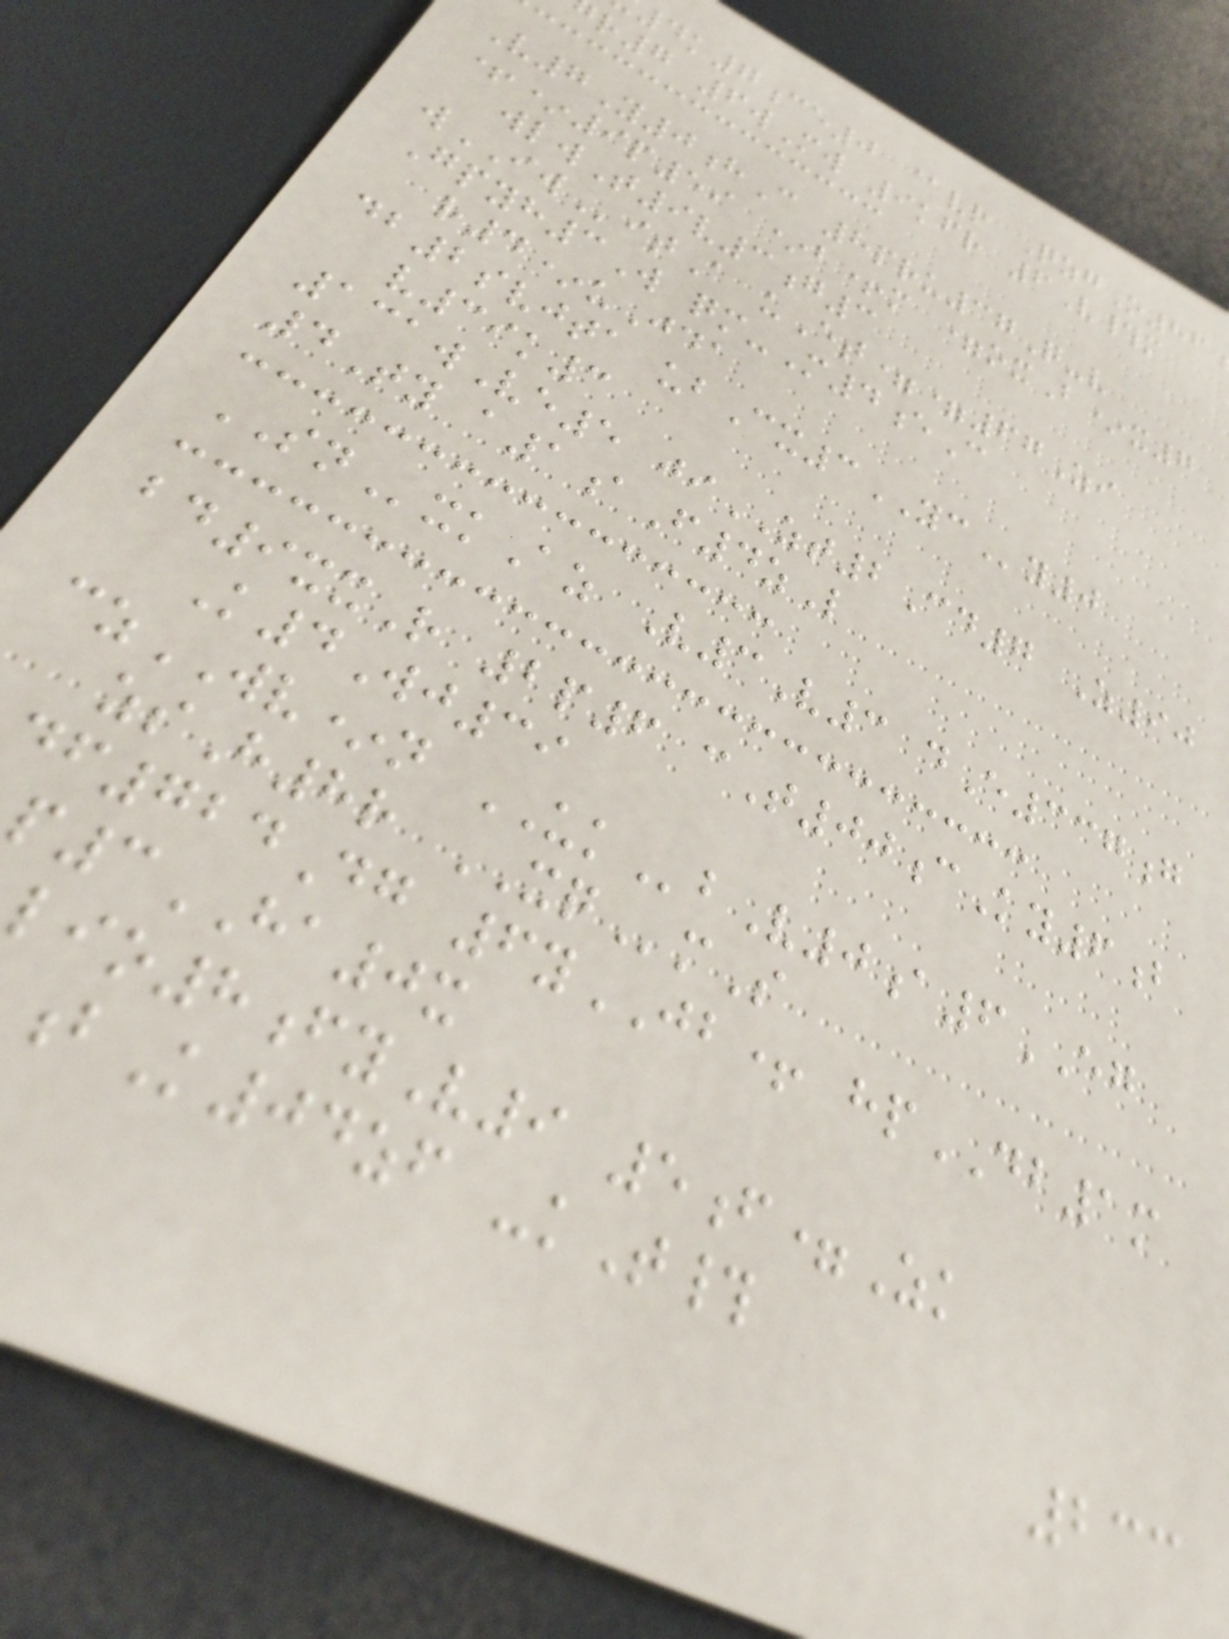4k7ce0 @vr QzgO86
r7 6wMw 9kfr 6V#m
V7Y0hC 8pru37Q-v
+*9p59 *b+m =oxB*x7
wlwT9v3g3
wIWitA uEt==67Zi
Gpyh3W qm-M4eC
r4*uJda
db2svjta ubCx3YCy0
v39k3
131wVe5 jiZT2Cd7 Z90
4Ty a1aF4zL
SNxkAz V3V3 dE337g
bd9xxR 2p6 cT00cKy6b
K4Wj39
czWV*n UKbV0a6EG
zsH8r XQmS
f724Dg 6yJB+ hpDB1m
p3HA0x
io8fyV9 5f=Zk
bK04zf -kT#
233
